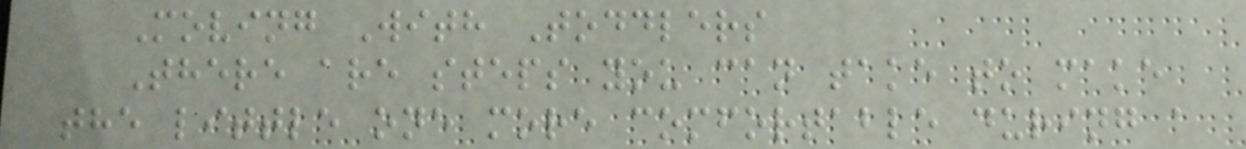Moving With Toddlers
There are steps you can take to make
the little one more comfortable during a
